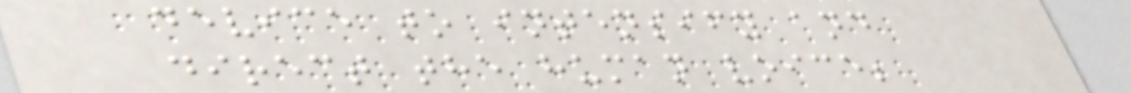device to intensify and
direct the human voice;
